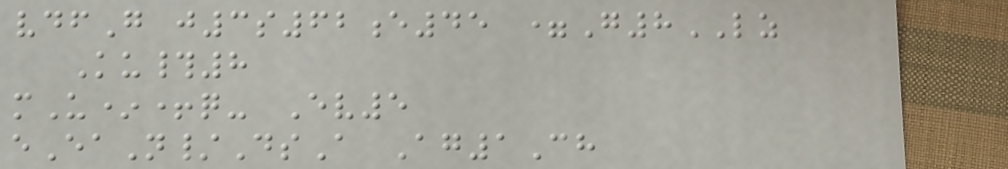vdfG j3s62e45 =G8LZ
Ku#8
mU*+q- Ev5
eEaN/DsA Ag1Ch
